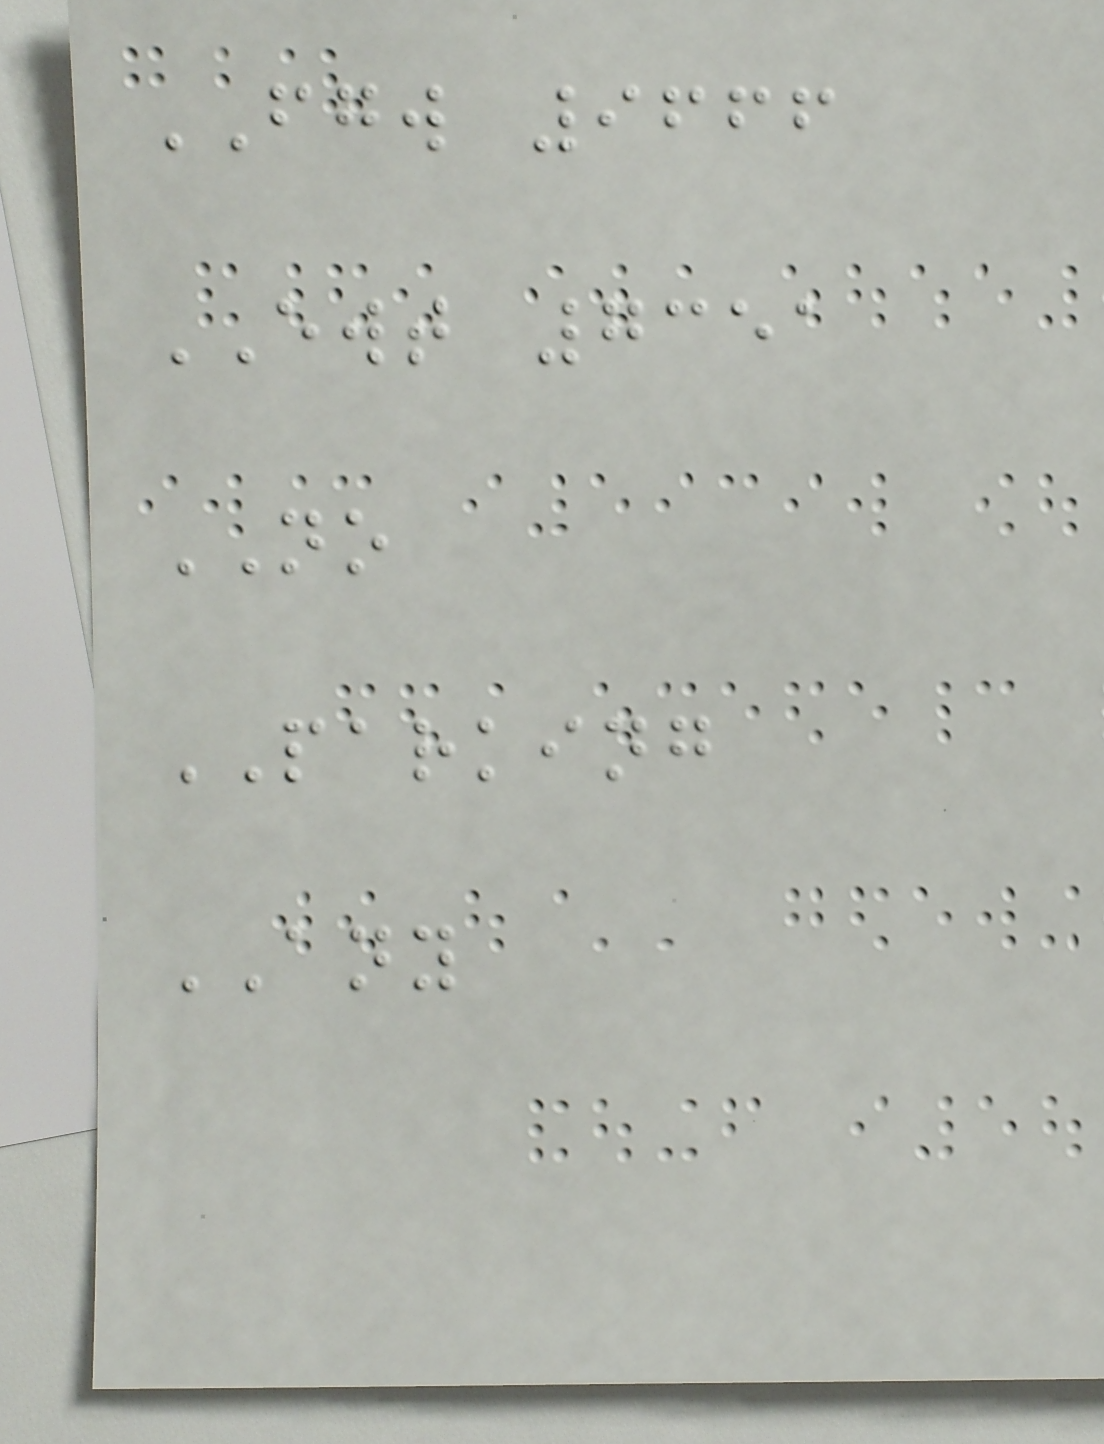FGW 9666
EWT 7351
NO
PARKING
ANY
